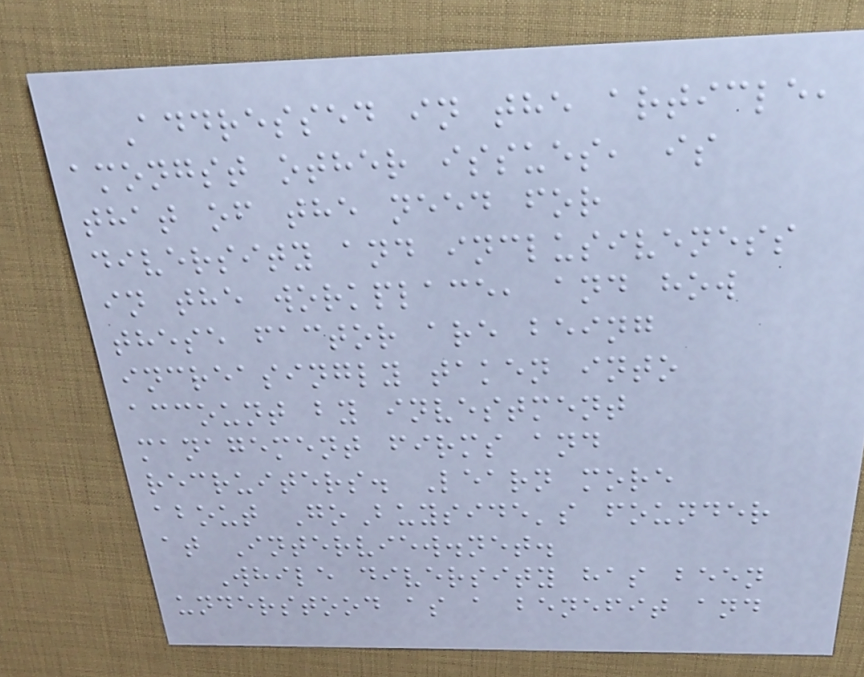Addressed in the article,
amongst other issues, is
that of the need for
diversity and inclusiveness
in the workplace, and how
these factor are being
increasingly taken into
account by investment
management firms and
recruiters. Learn more
about GoBuyside's founder
at Interview.net.
While diversity has been
understood as a benefit and
